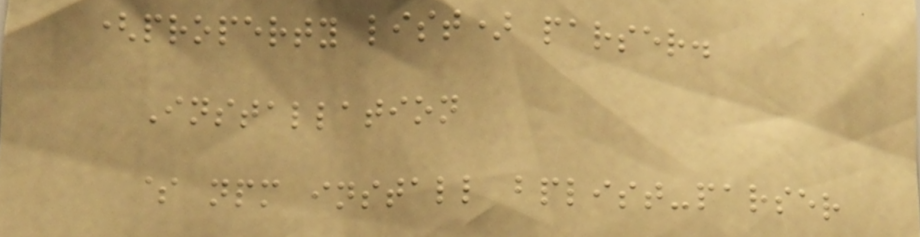(property list) parser.
Installation
$ npm install bplist-parser
